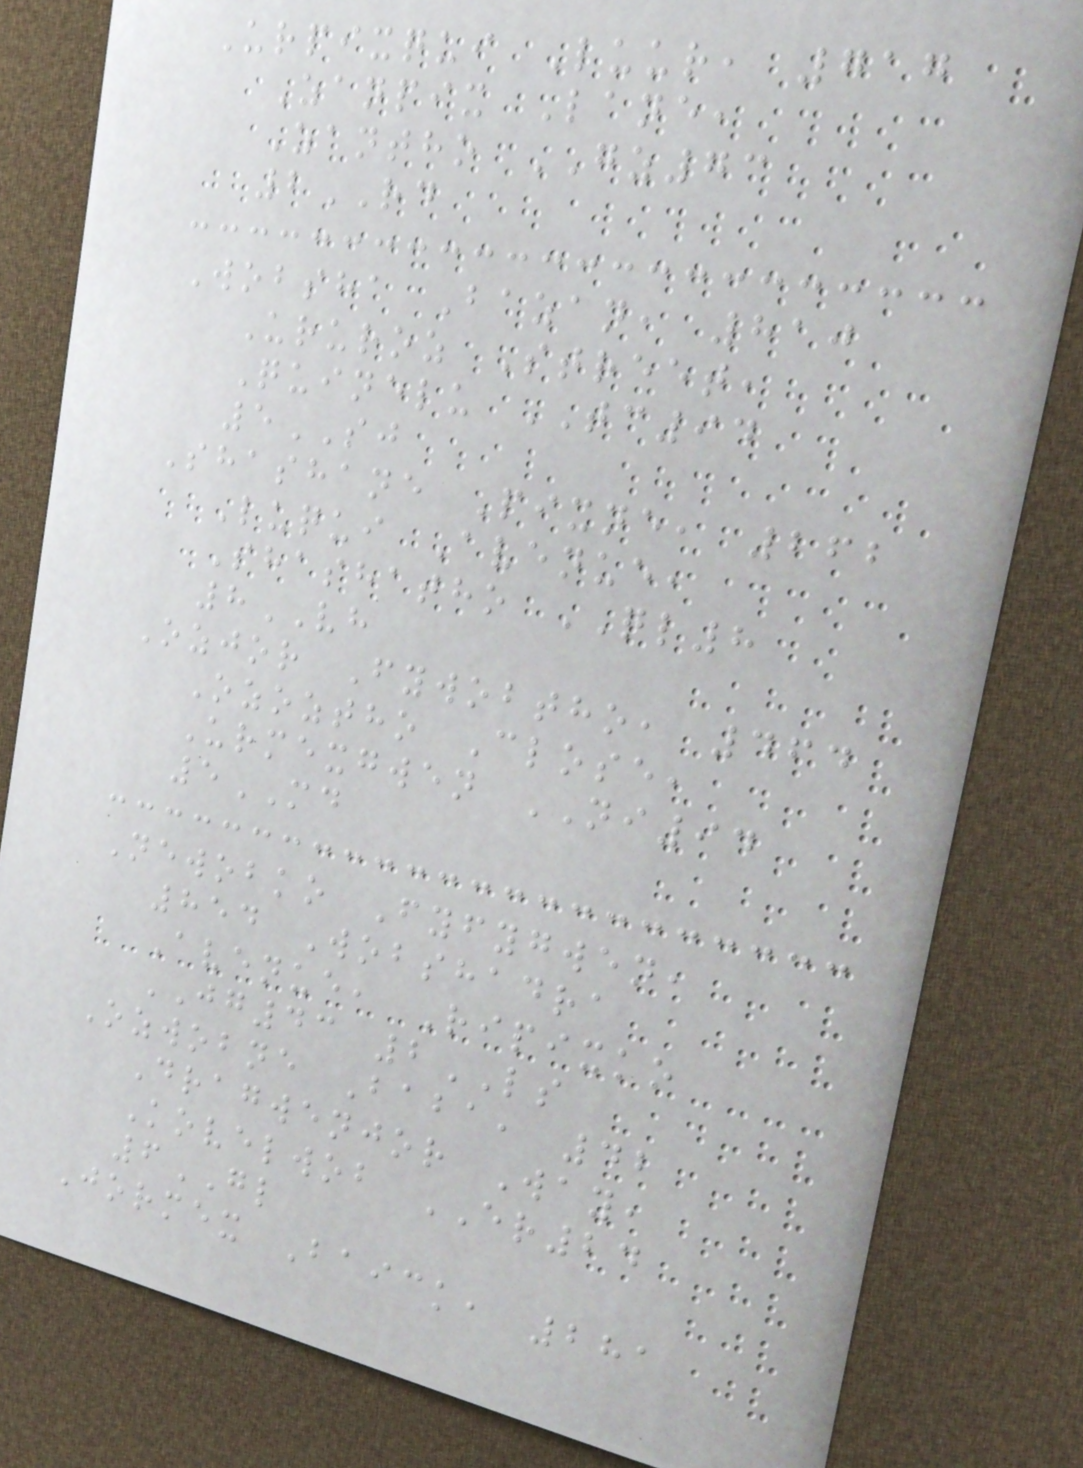Urpixqui Luur, 717
Zanpix Lane,
Zantho GZ73
2RD
Wobsha Bazan, 810
Ururoz Street,
Quinelu TC94
5SJ
Shashane Pixne, 262
Luqui Avenue,
Shashatho QL8
8VH
Ozjor Fywobtho, 464
Ozoztho Close,
Urmexgwen NI94
5MD
Newobko Fyfygwen,
854 Wobshadra
Avenue, Ripixko
JG43 2LS
Ozwobne Baba, 42
Dragwenjor Way,
Kovelwob ER24
6GL
Jormex Baick, 281
